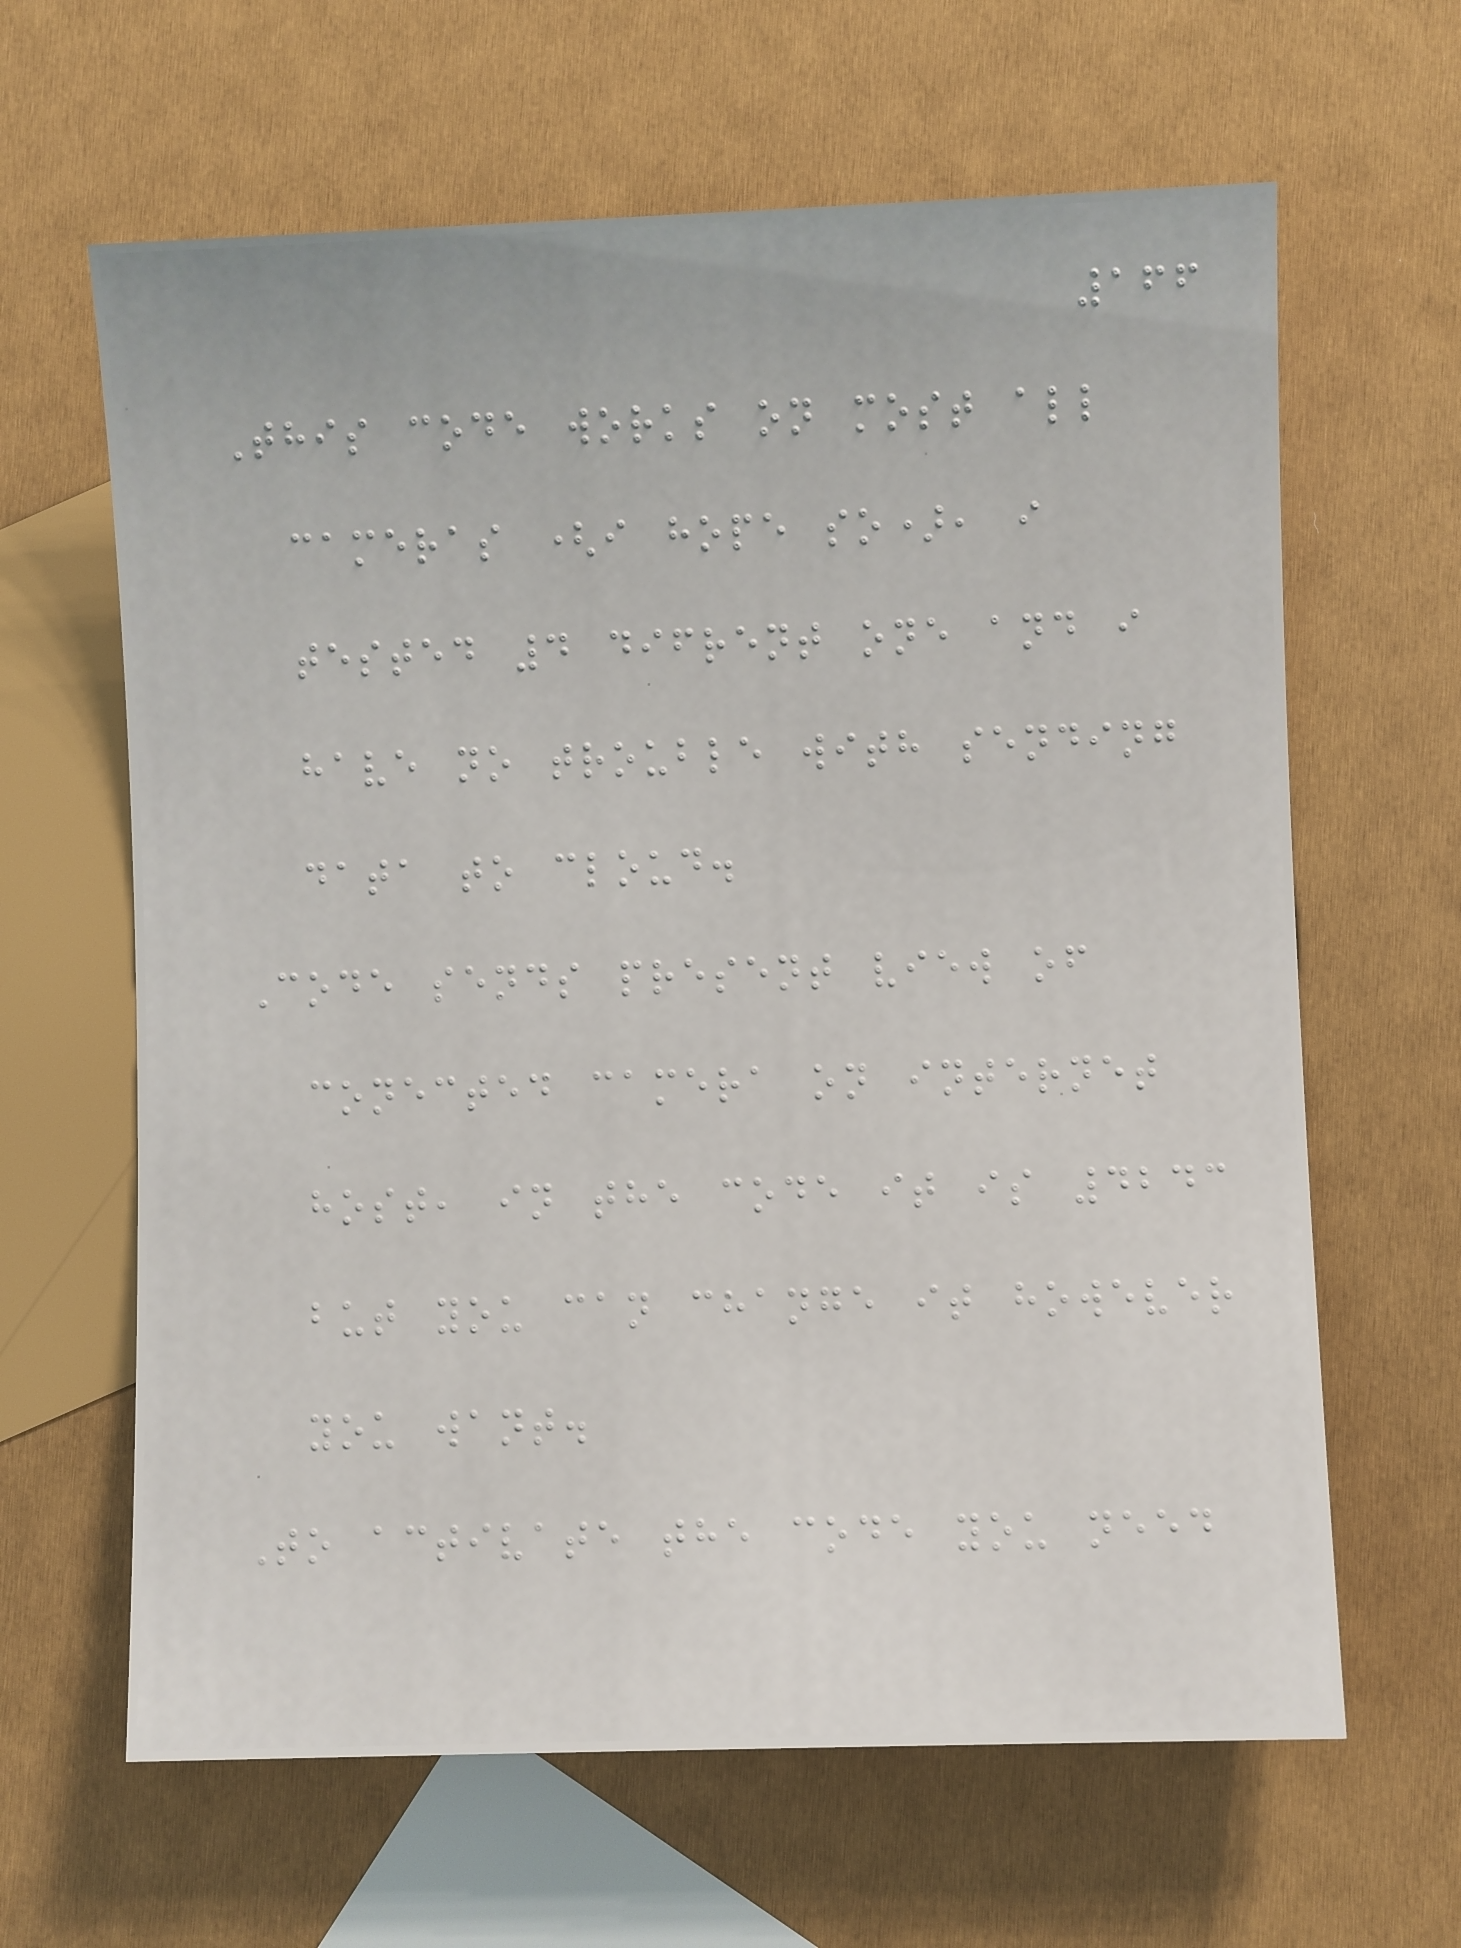166
This code works on most all
cameras (i hope so), i
tested 4 difrent one and i
have no trouble with sending
data to cloud.
Code sends present view of
conected camera on internet
host, in the code it is 4243
but you can change it however
you want.
To activate the code you need
